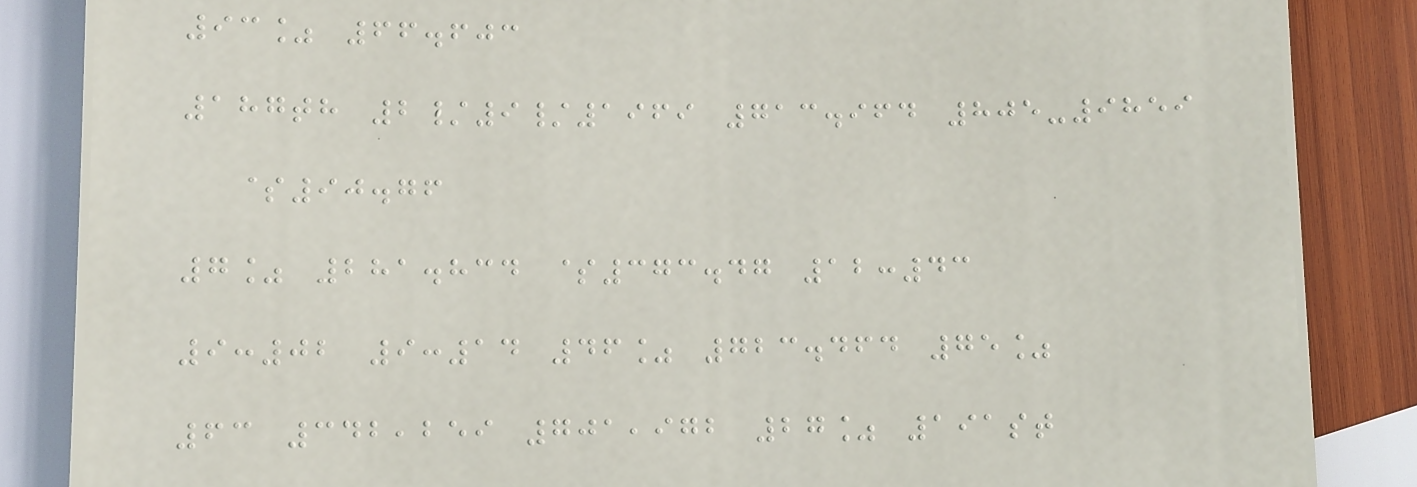93% 66.603
187th 2/9/1969 713.964 805-9859
$90.76
7% 281.834 $373.47 12:43
9:02 9:14 46% 723.464 75%
63 342,259 701,972 27% 191st
